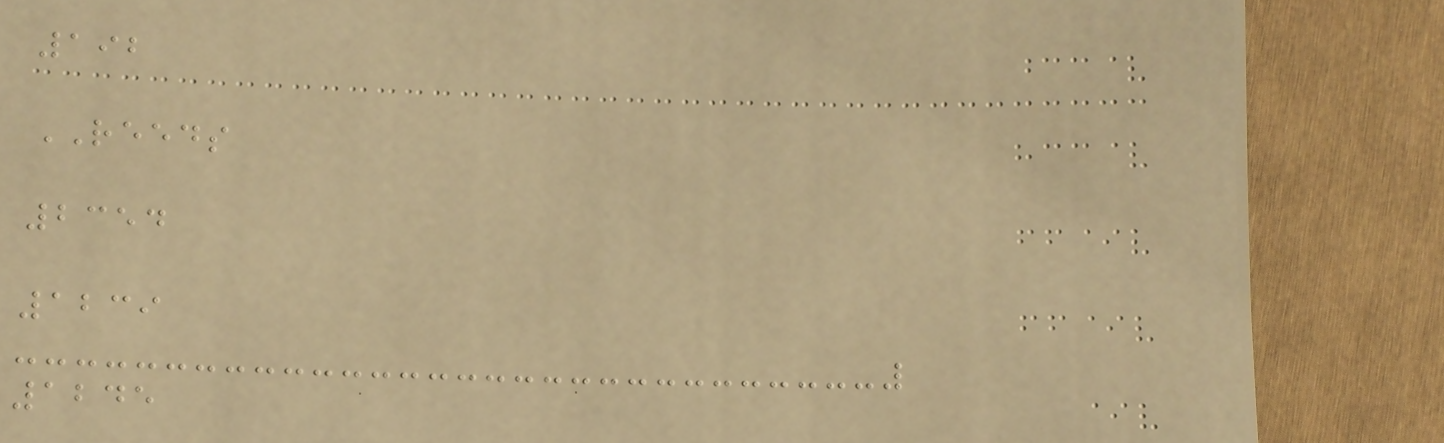192
REEDS
2354
1239
1245
